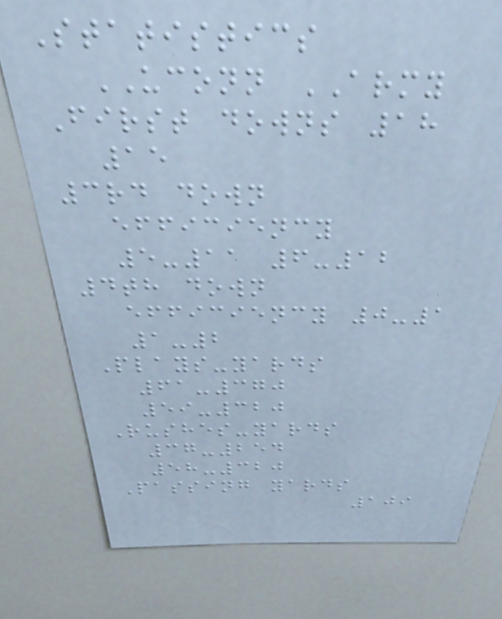Statistics
UCONN ARMY
First downs 18
15
3rd down
efficiency
5-11 6-12
4th down
efficiency 0-1
1-2
Plays-yards
61-370
59-320
Rushes-yards
37-254
58-320
Passing yards
109
